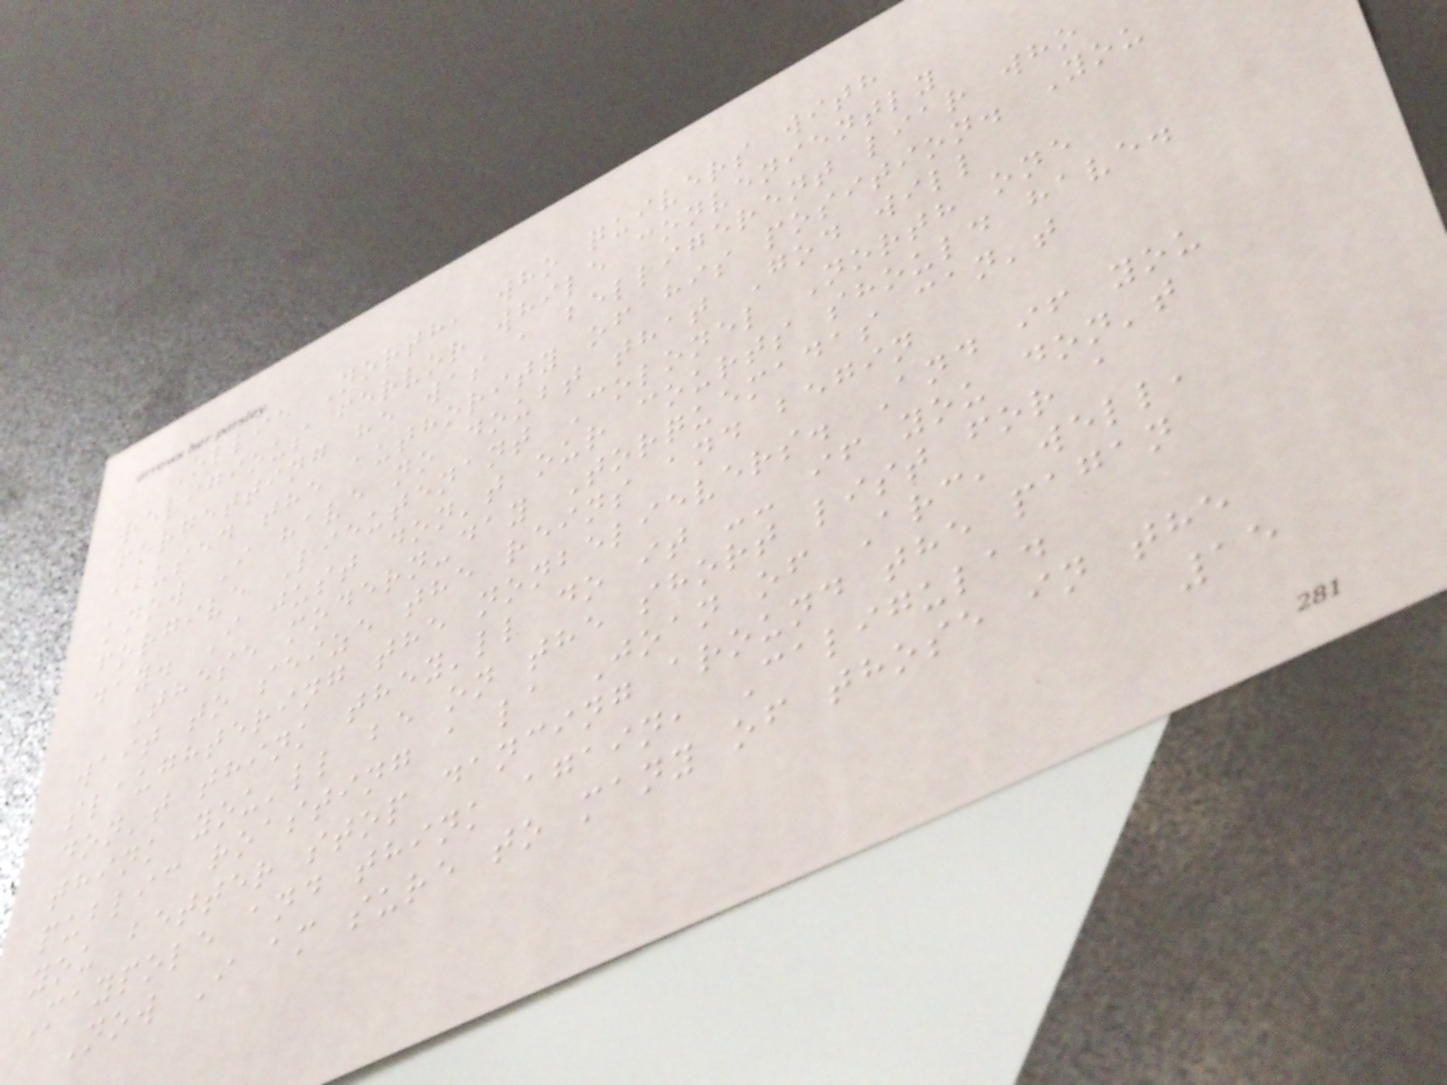Ollie North, who quivers with
religious fervor while conveniently
forgetting he was a belligerent liar who
abused the authority of his position. You
know I have no doubt that God will
forgive Lieutenant Colonel North one
day. I just don't our courts should have.
These modern-day Torquemadas can't
wait to seize the reins and begin
slaughtering the nonbelievers. And if you
don't think they'll do it -- if you don't
think you'll be on the short list for a
public roasting a la Joan of Arc, well,
you better stop dancing around the pagan
Maypole and think again, Caligula.
Now I am sure to many of those in the
15
